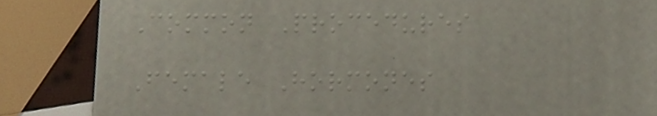Common Procedures
Female Hormones
